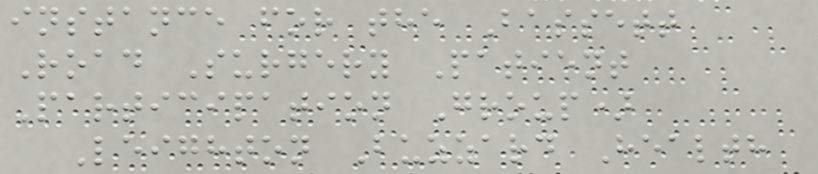instance for the Bassett
Road Surgery Patient
Participation Group)
Leighton Buzzard Health
